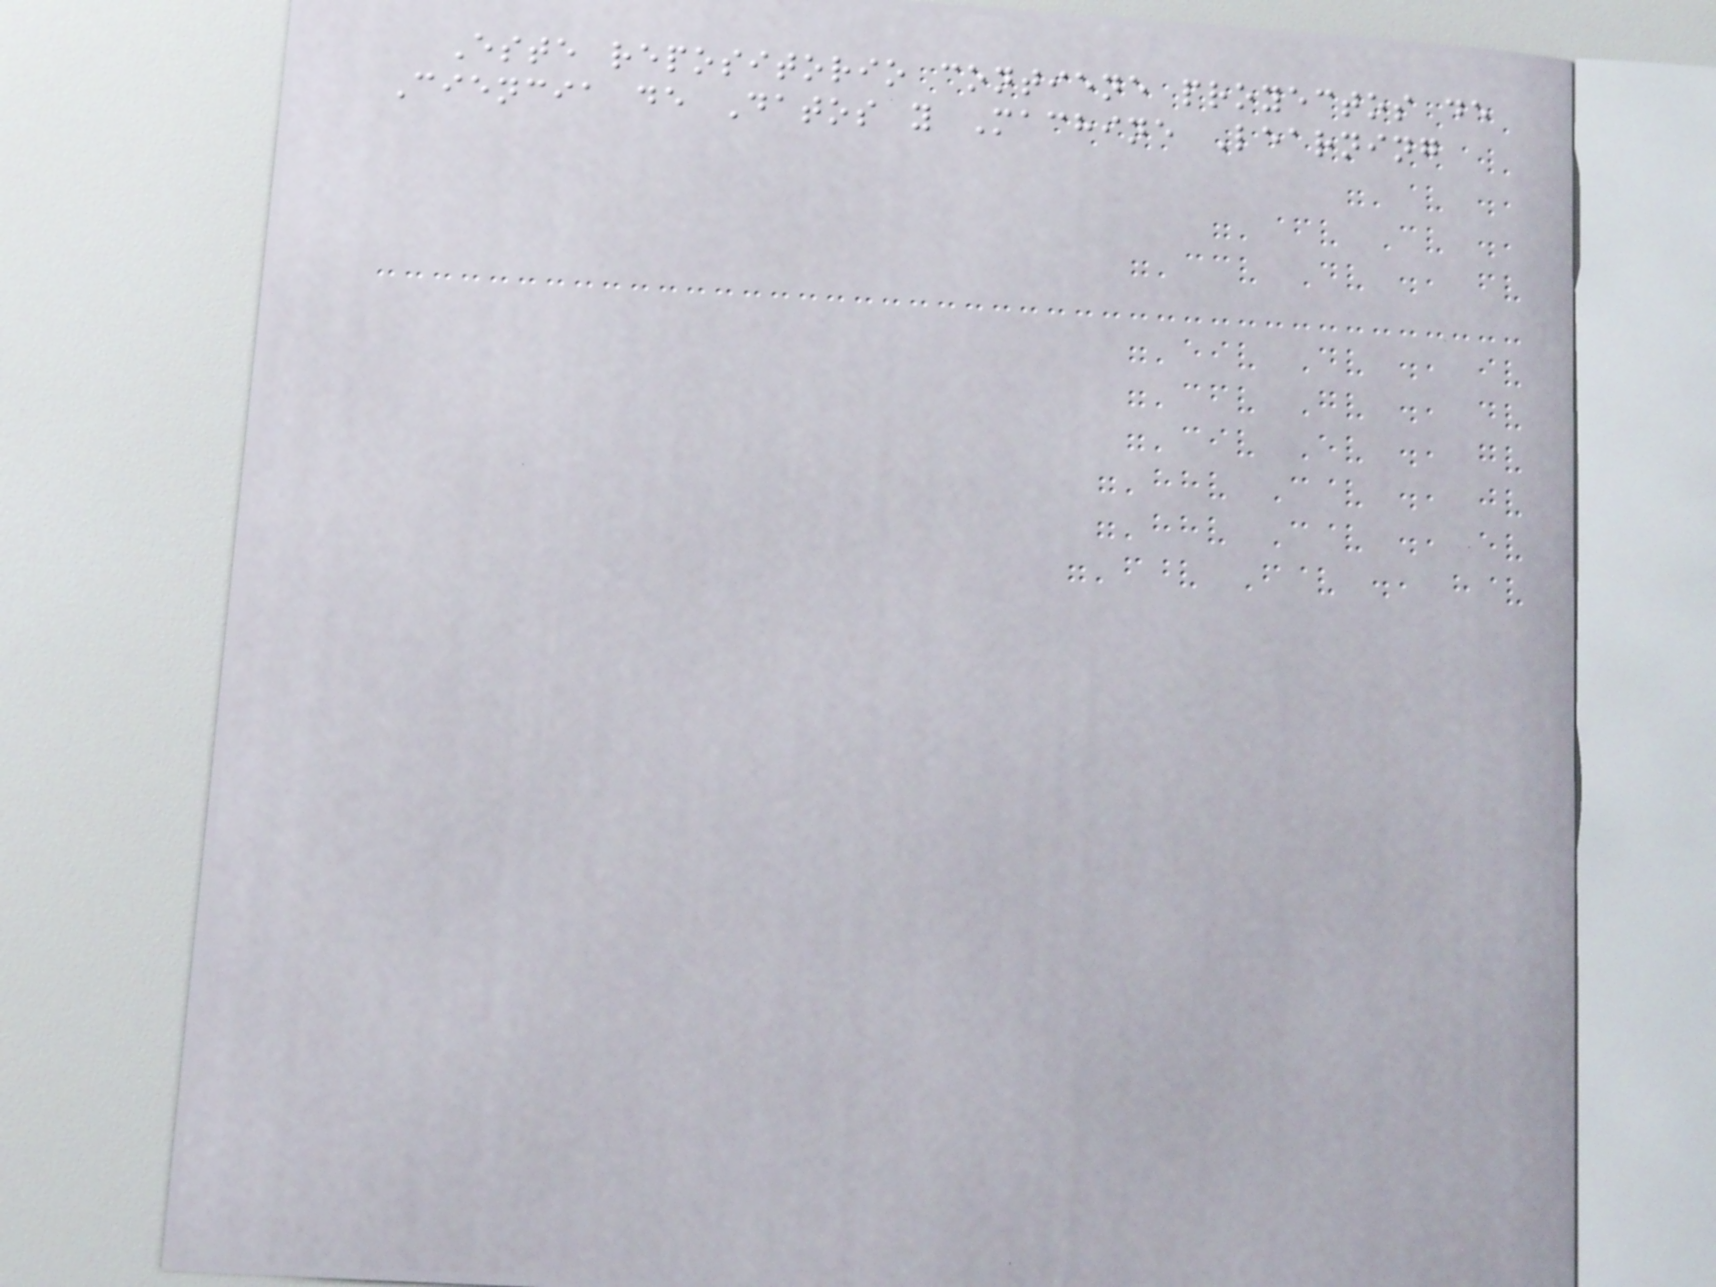Este repositorio contiene proyectos de
Ciencia de Datos y Machine Learning
